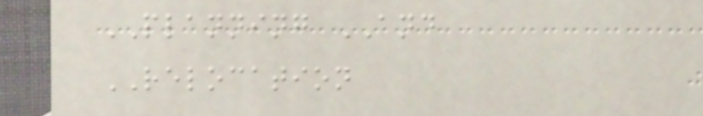PLANNING AND
RELOCATION
